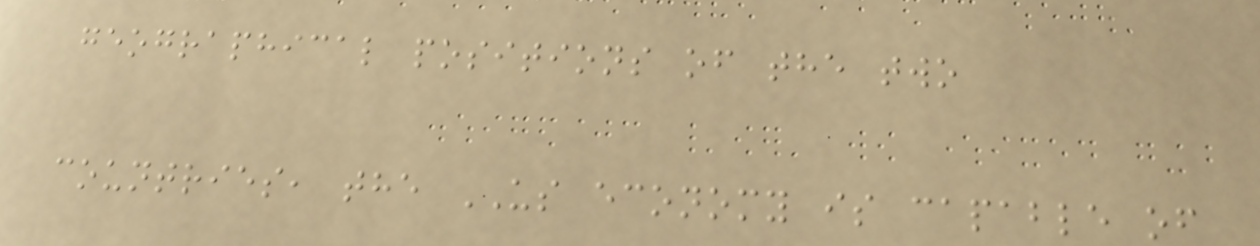geographical positions of the two
countries, the US economy is capable of
